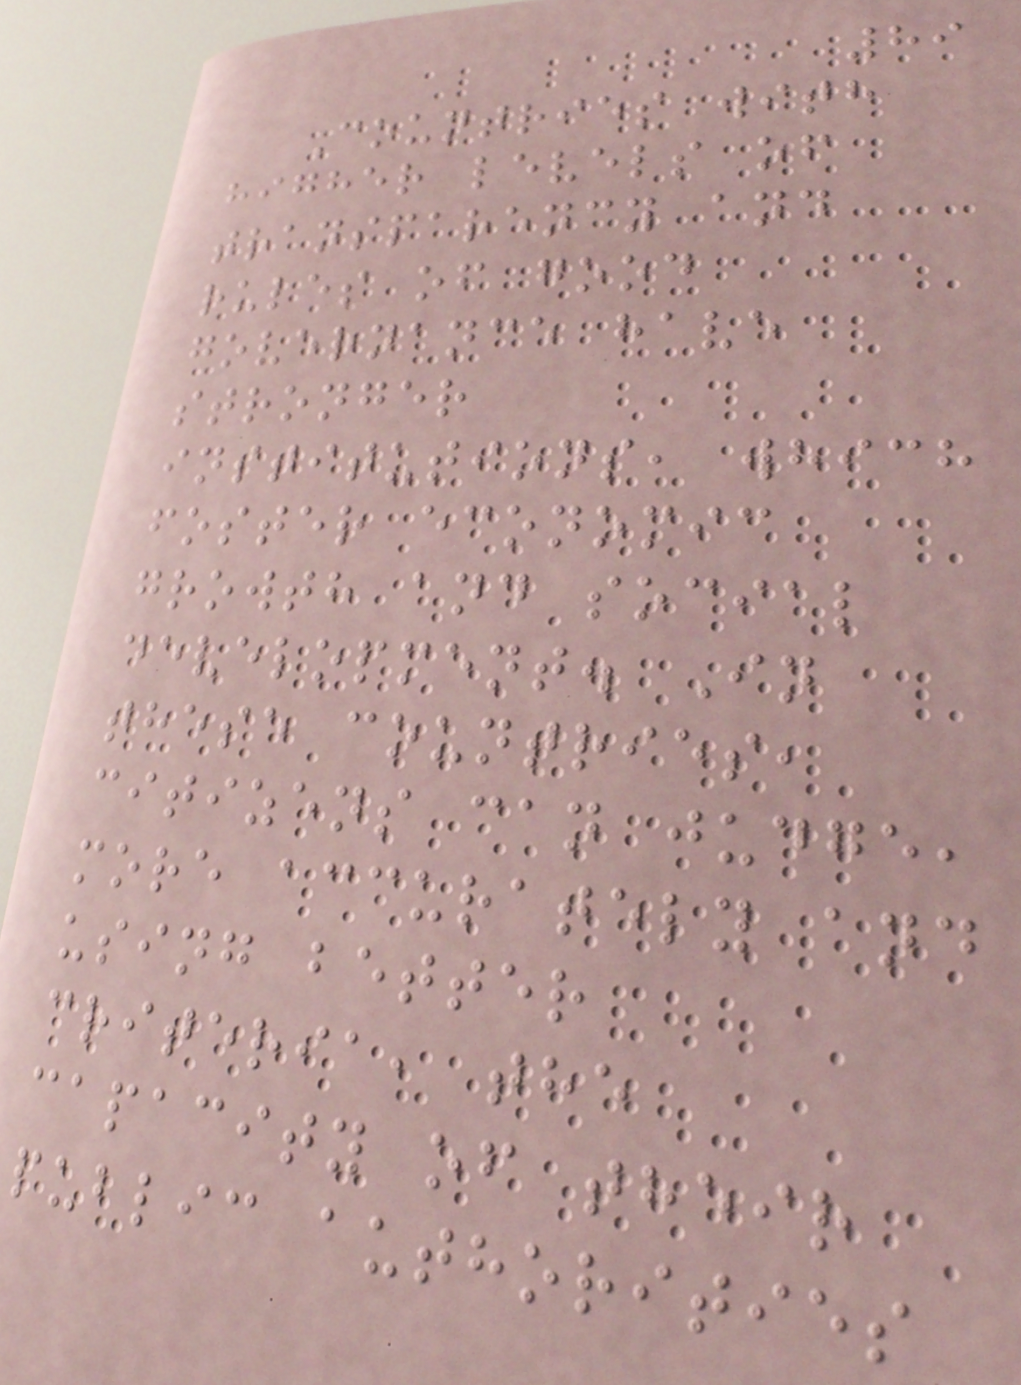89
Countries with
higher levels of
transparency and
rules of good
governance have
stronger
institutions, which
foster economic
growth and social
development. In
these countries,
citizens can judge,
more accurately and
using better
criteria, the
capacity of their
public authorities
